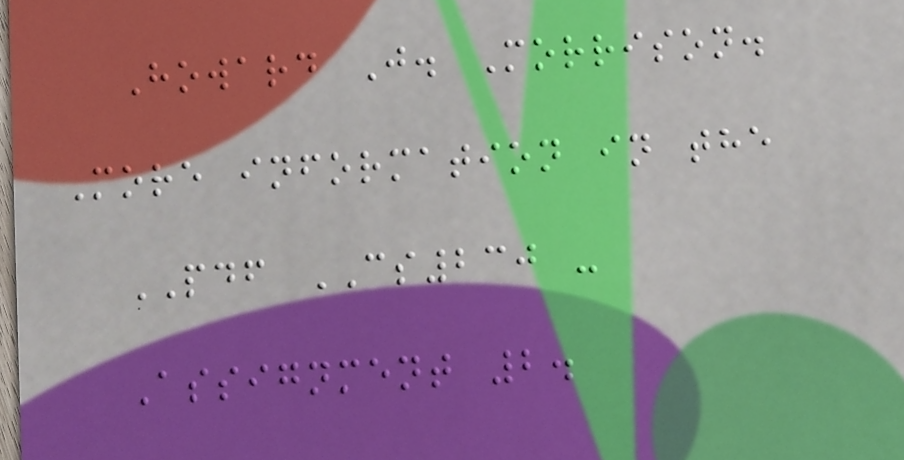Howard J. Morrison.
More information in the
PDF CS230 -
Assignment 2.
